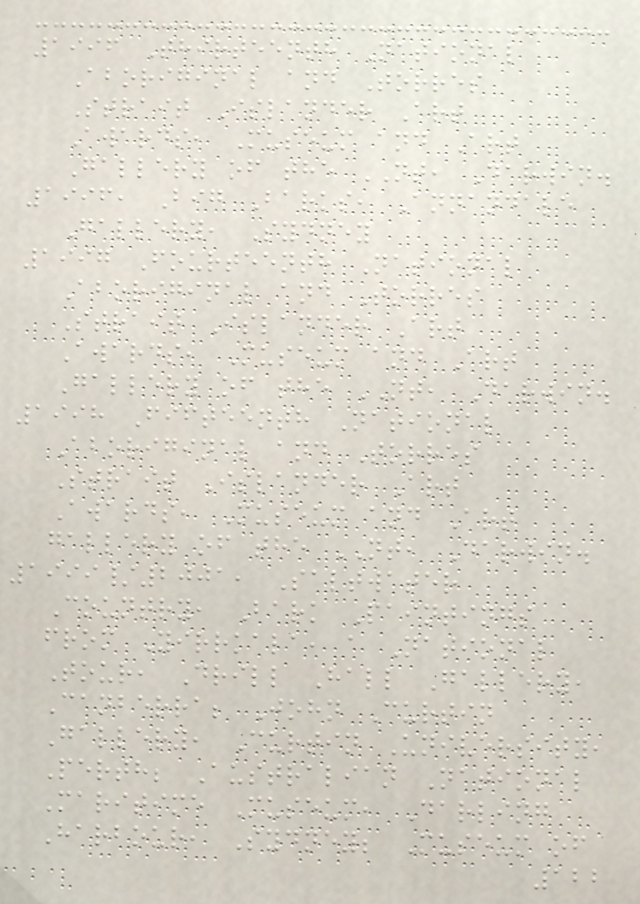1996 Thirteenth National
Aboriginal and Torres
Strait Islander Art
Awards, Museum and Art
Gallery of the NT, Darwin.
1996, Big Barks, Annandale
Gallery, Sydney
1997 Fourteenth National
Aboriginal and Torres
Strait Islander Art
Awards, Museum and Art
Gallery of the NT, Darwin.
1998 Fifteenth National
Aboriginal and Torres
Strait Islander Art
Awards, Museum and Art
gallery of the NT, Darwin.
1999/2001, Saltwater
Country, Bark Paintings
from Yirrkala, a National
Tour, Drill Hall Gallery,
Canberra; John Curtin
Gallery, Curtin University,
Perth; Australian National
Maritime Museum, Darling
Harbour, Sydney; Museum of
122
